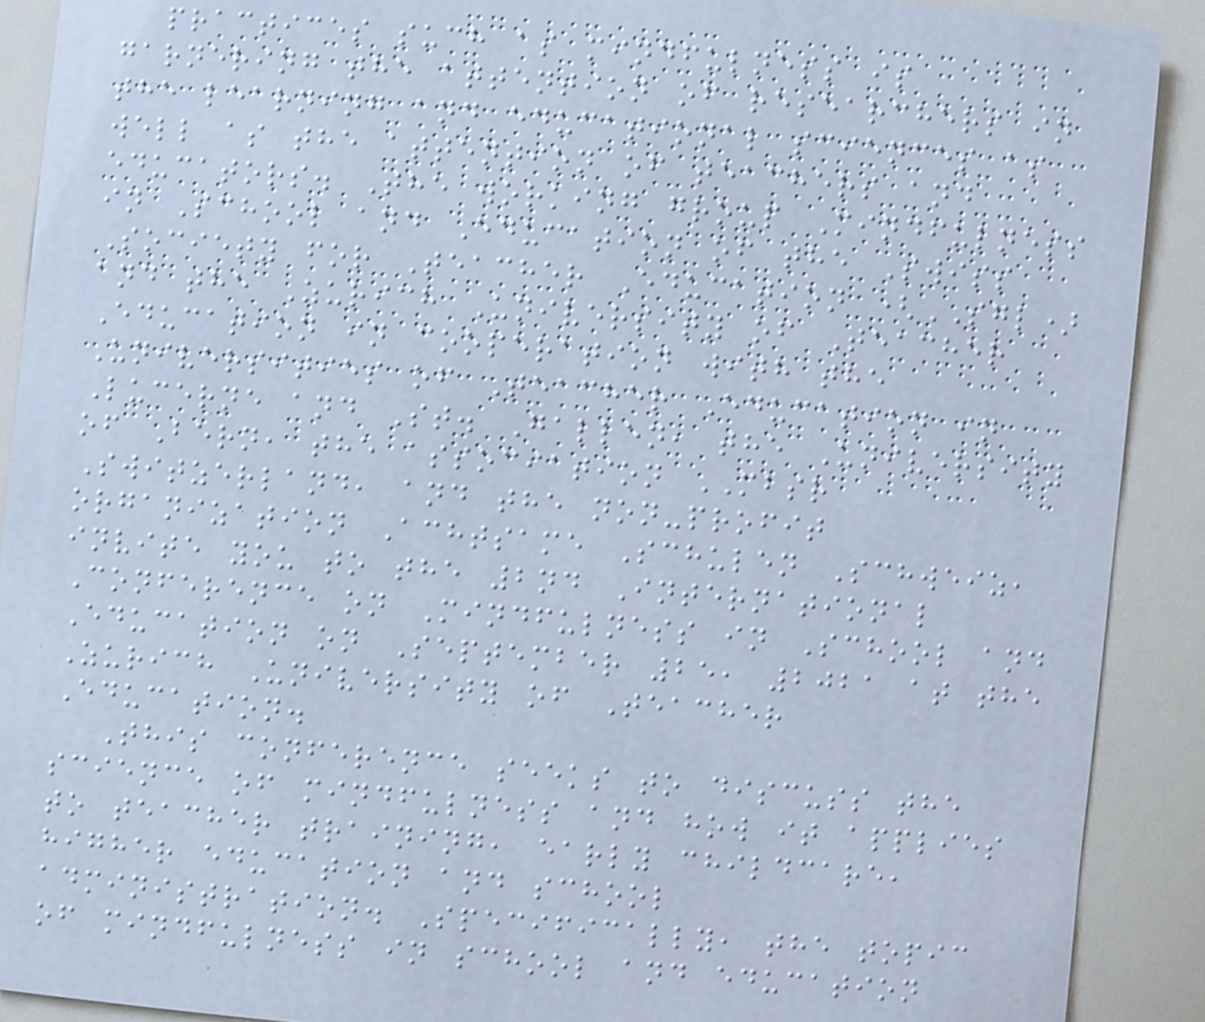practices such as mindfulness is
garnering the attention of researchers in
the learning and educational sciences as
well as the attention of teachers and
educators. The working group Mindfulness
in School and Education of the Swiss
Society for Teacher Education (SGL)
and the Zurich University of Teacher
Education in cooperation with the
Universities of Teacher Education in
Lucerne and St. Gallen, the University
of Bern, the association MBSR
Switzerland, and the non-profit
organization Achtsame Schulen Schweiz,
invite you to the 2nd International
Conference on Mindfulness in School and
Education on September 25, 2021 at the
Zurich University of Teacher
Education.
This conference seeks to discuss the
science of mindfulness and how it applies
to teacher training, early childcare,
higher education and school
administration. Specifically, the topic
of mindfulness in school and education
